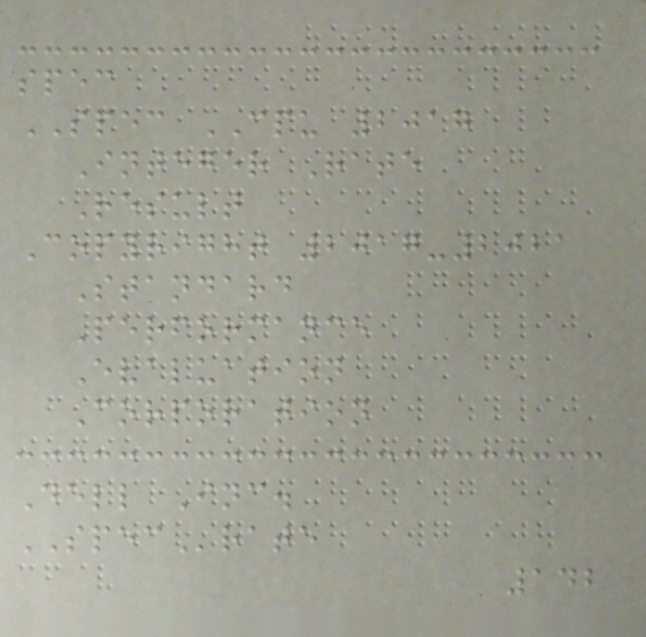spec
SPEC CPU 2017
Integer Rate
Result
Copyright 2017-2021
Standard
Performance
Evaluation
Corporation
Dell Inc.
SPECrate
142
